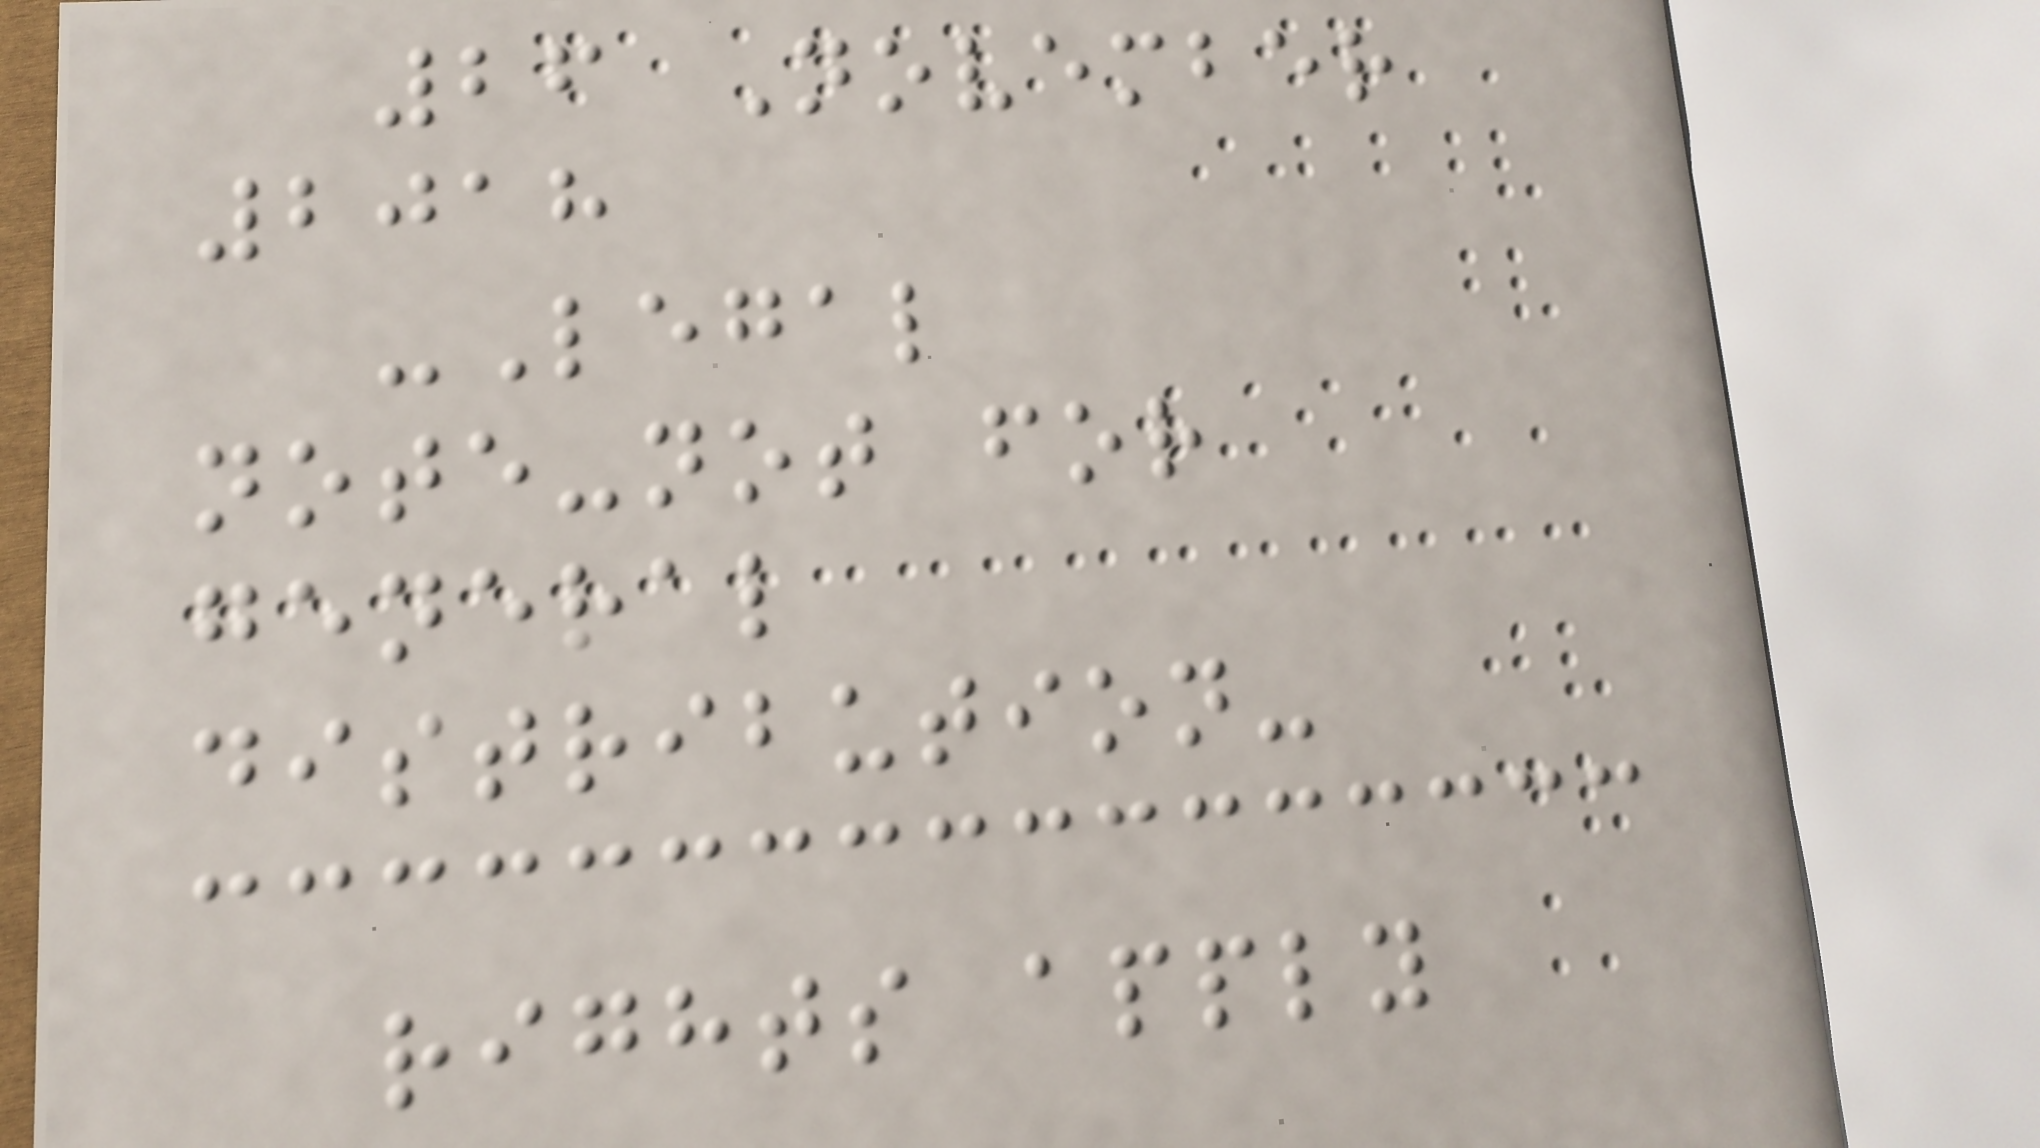26 November
2018
-Legal
note-not for
general
distribution-
rights apply
